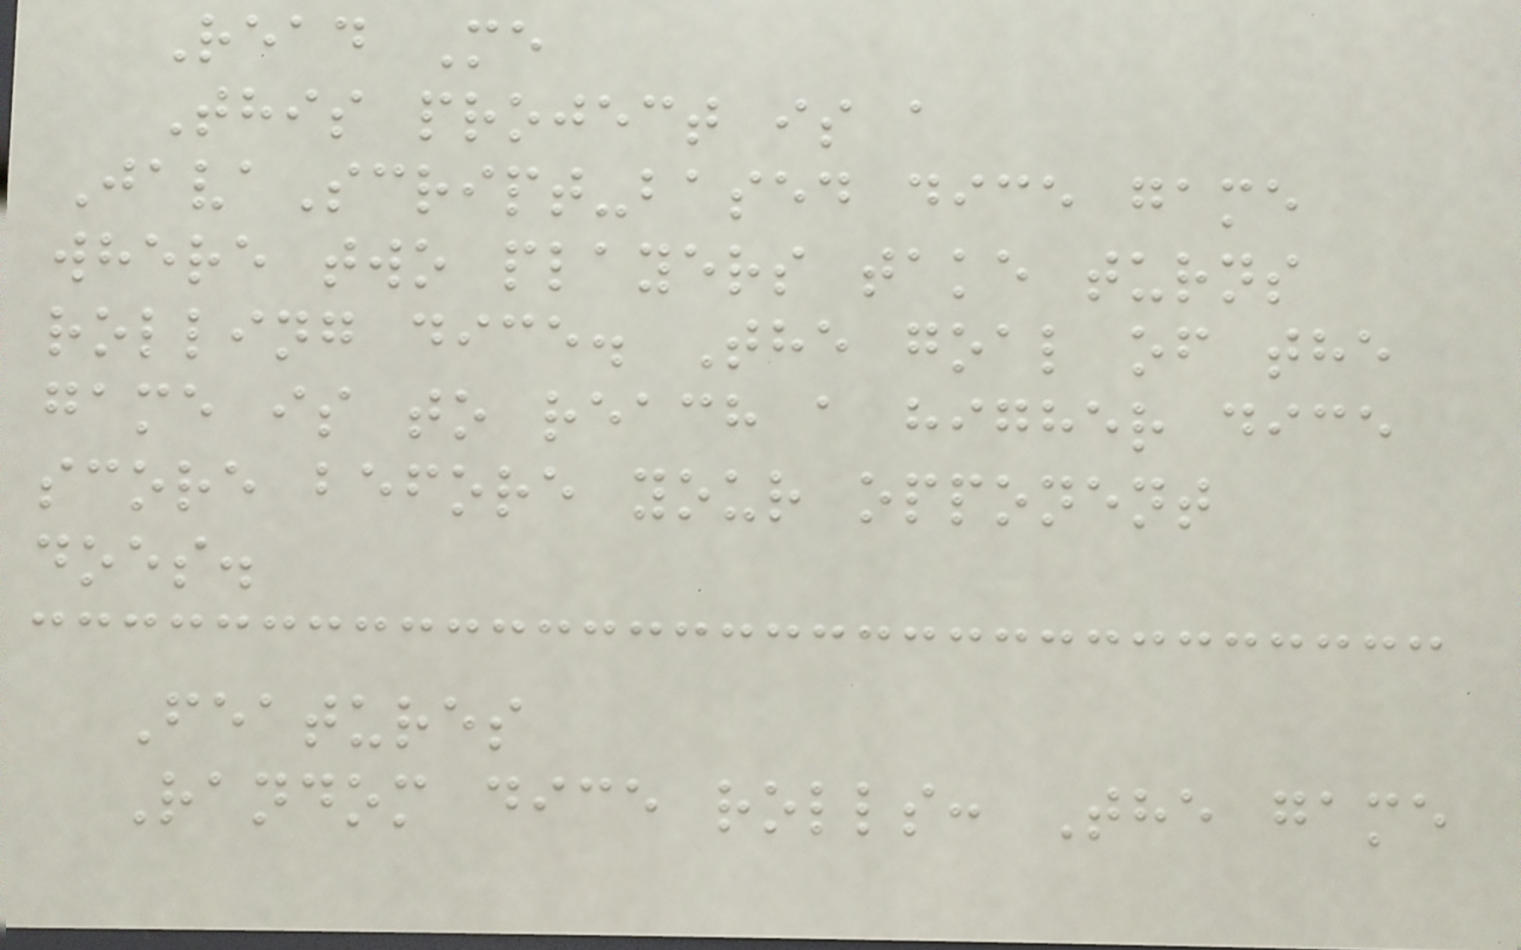Read Me
This project is a
JavaScript-based dice game
where two players take turns
rolling dice. The goal of the
game is to reach a higher dice
score before your opponent
does.
Features
Random dice rolls: The game
